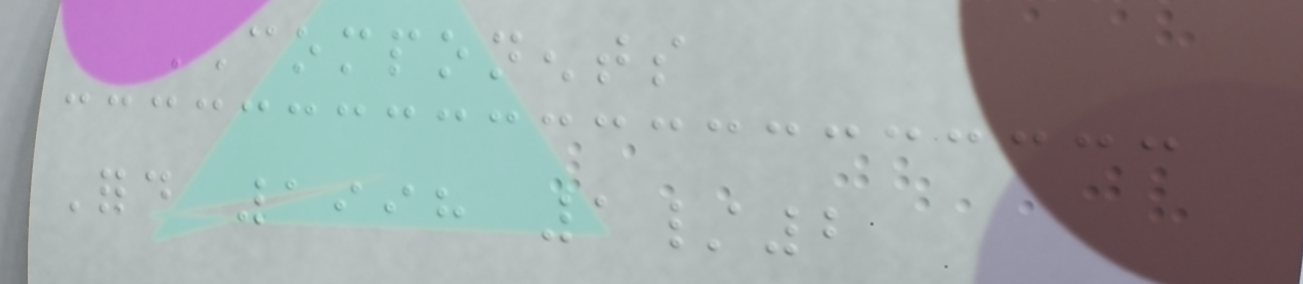COMPONENTS
Ford 1998 1/2
